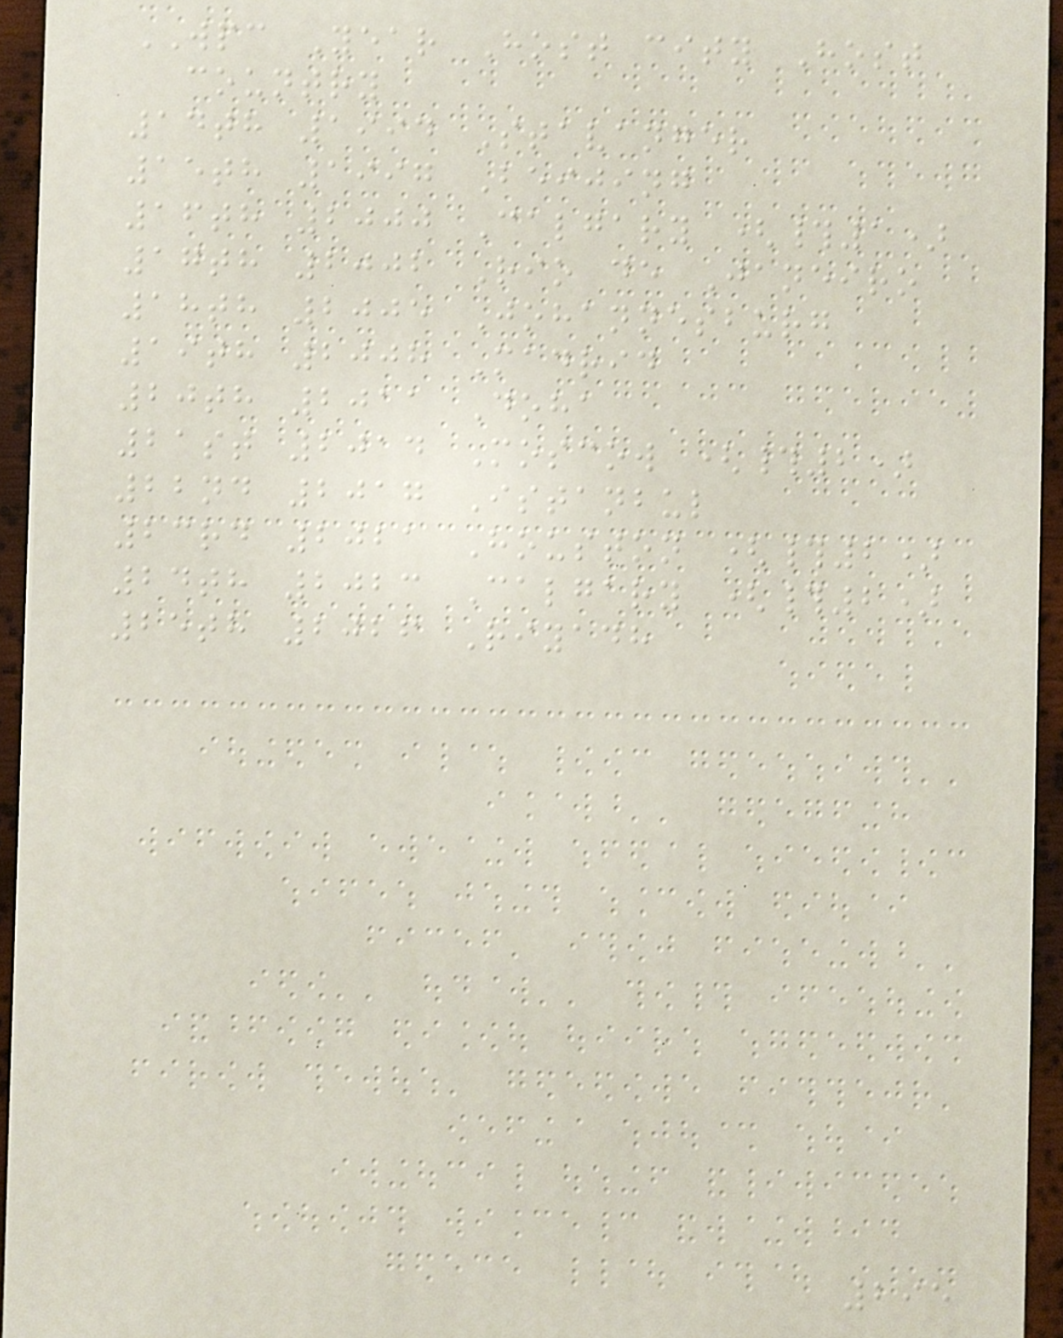WPC Year Host city Host
country
14th 1994 Stavanger
15th 1997 Beijing
16th 2000 Calgary (#1)
17th 2002 Rio de Janeiro
18th 2005 Johannesburg
19th 2008 Madrid
20th 2011 Doha
21st 2014 Moscow (#2)
22nd 2017 Istanbul
23rd 2021 Houston (#2)
24th 2023 Calgary (#2)
25th 2026 Riyadh
295
